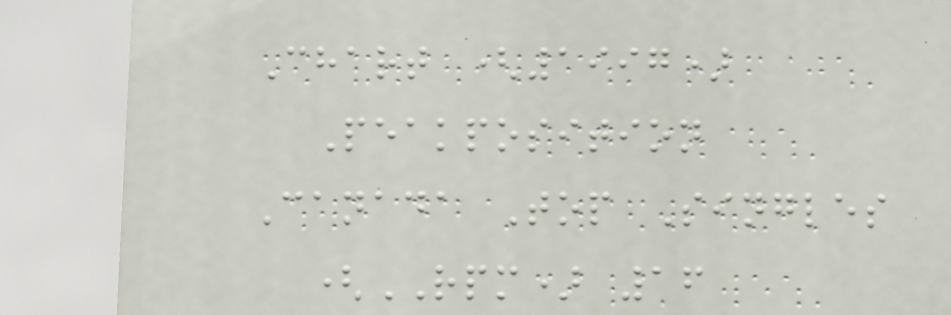Chart (1997)
Peakposition
Canada Top Singles
(RPM) 16
